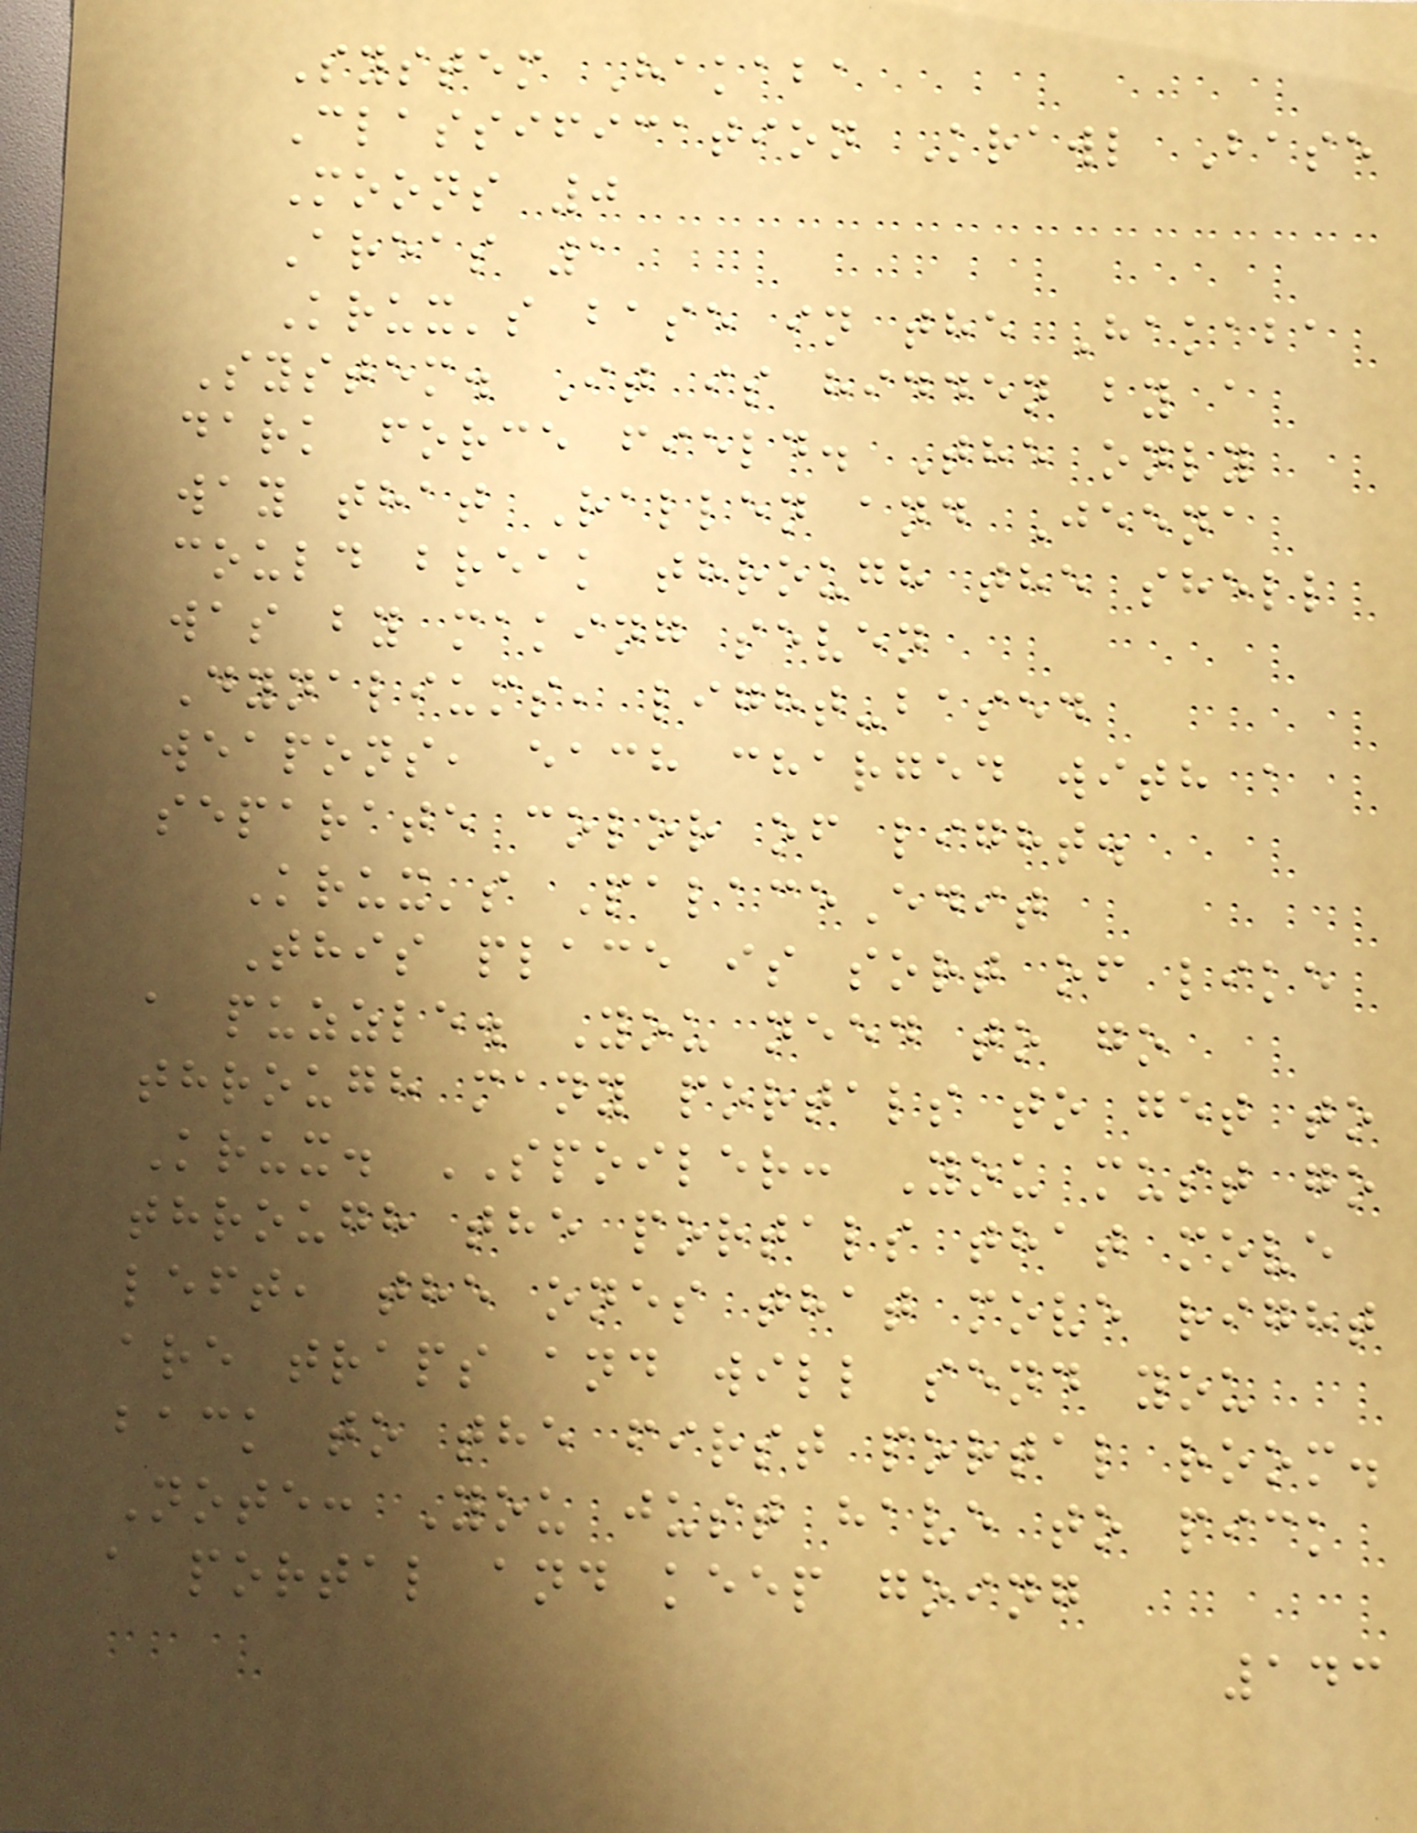System Hakaba
Classification Krawl Base
Moons 0
Areas 1
Krux's base in the Hakaba
System. It is hidden by a
dark force field. The only
way that Rallen and Jeena
could break through the shell
was by making seven
Dynaliums, light-based
weapons, each charged with a
separate color of light.
Krux's PalaceEdit
This place is sort of like
a puzzle. You need to go
through many portals to get to
Krux. SPOILER: You must go
through the portals that move
left, the ones that move right
are traps and will send you
back to the first portal room.
Note: You just have to pick
a portal and keep going
143
